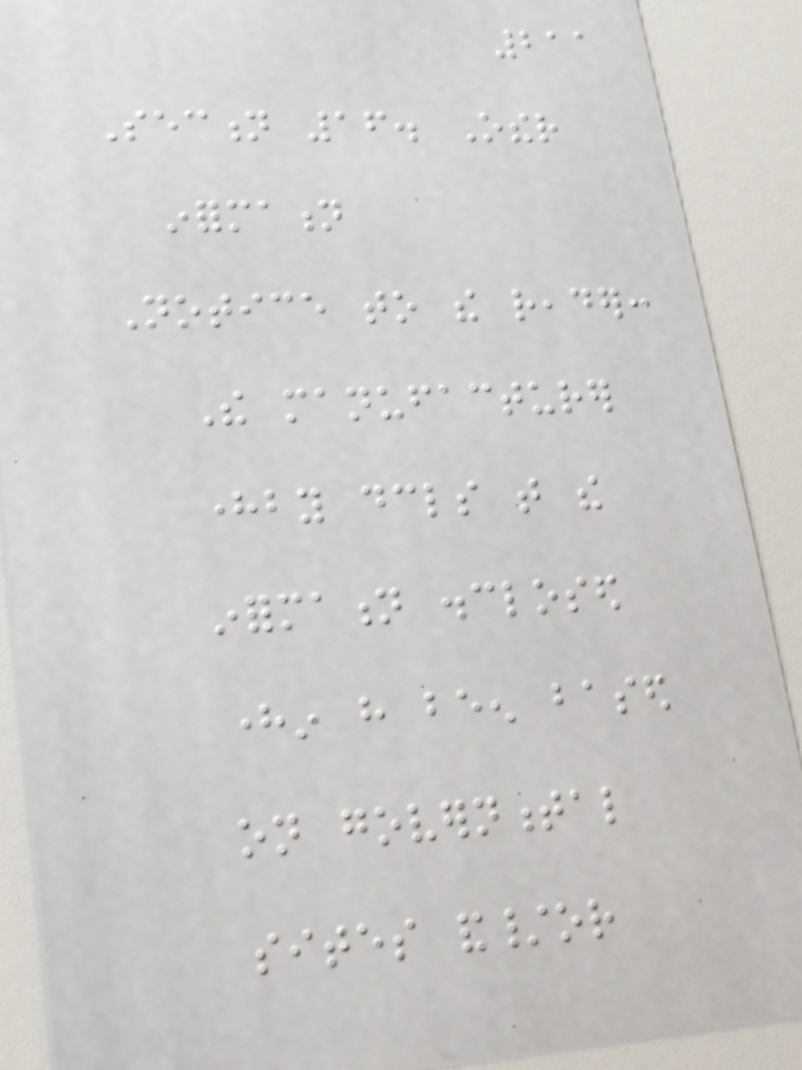211
Section 16. Other
information
Notice to the reader:
The manufacturer
hereby declares that the
information disclosed
herein have been based
on governmental
sites and/or
